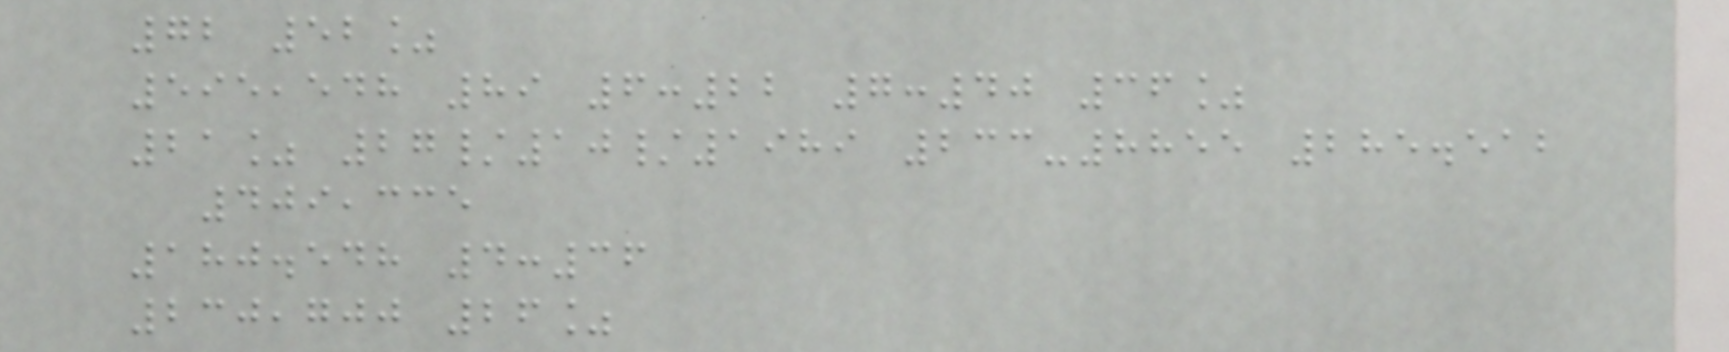72 52%
595,548 89 6:22 7:40 36%
21% 27/10/1989 233-8855 285.512
409,335
180.548 4:36
230,700 26%
